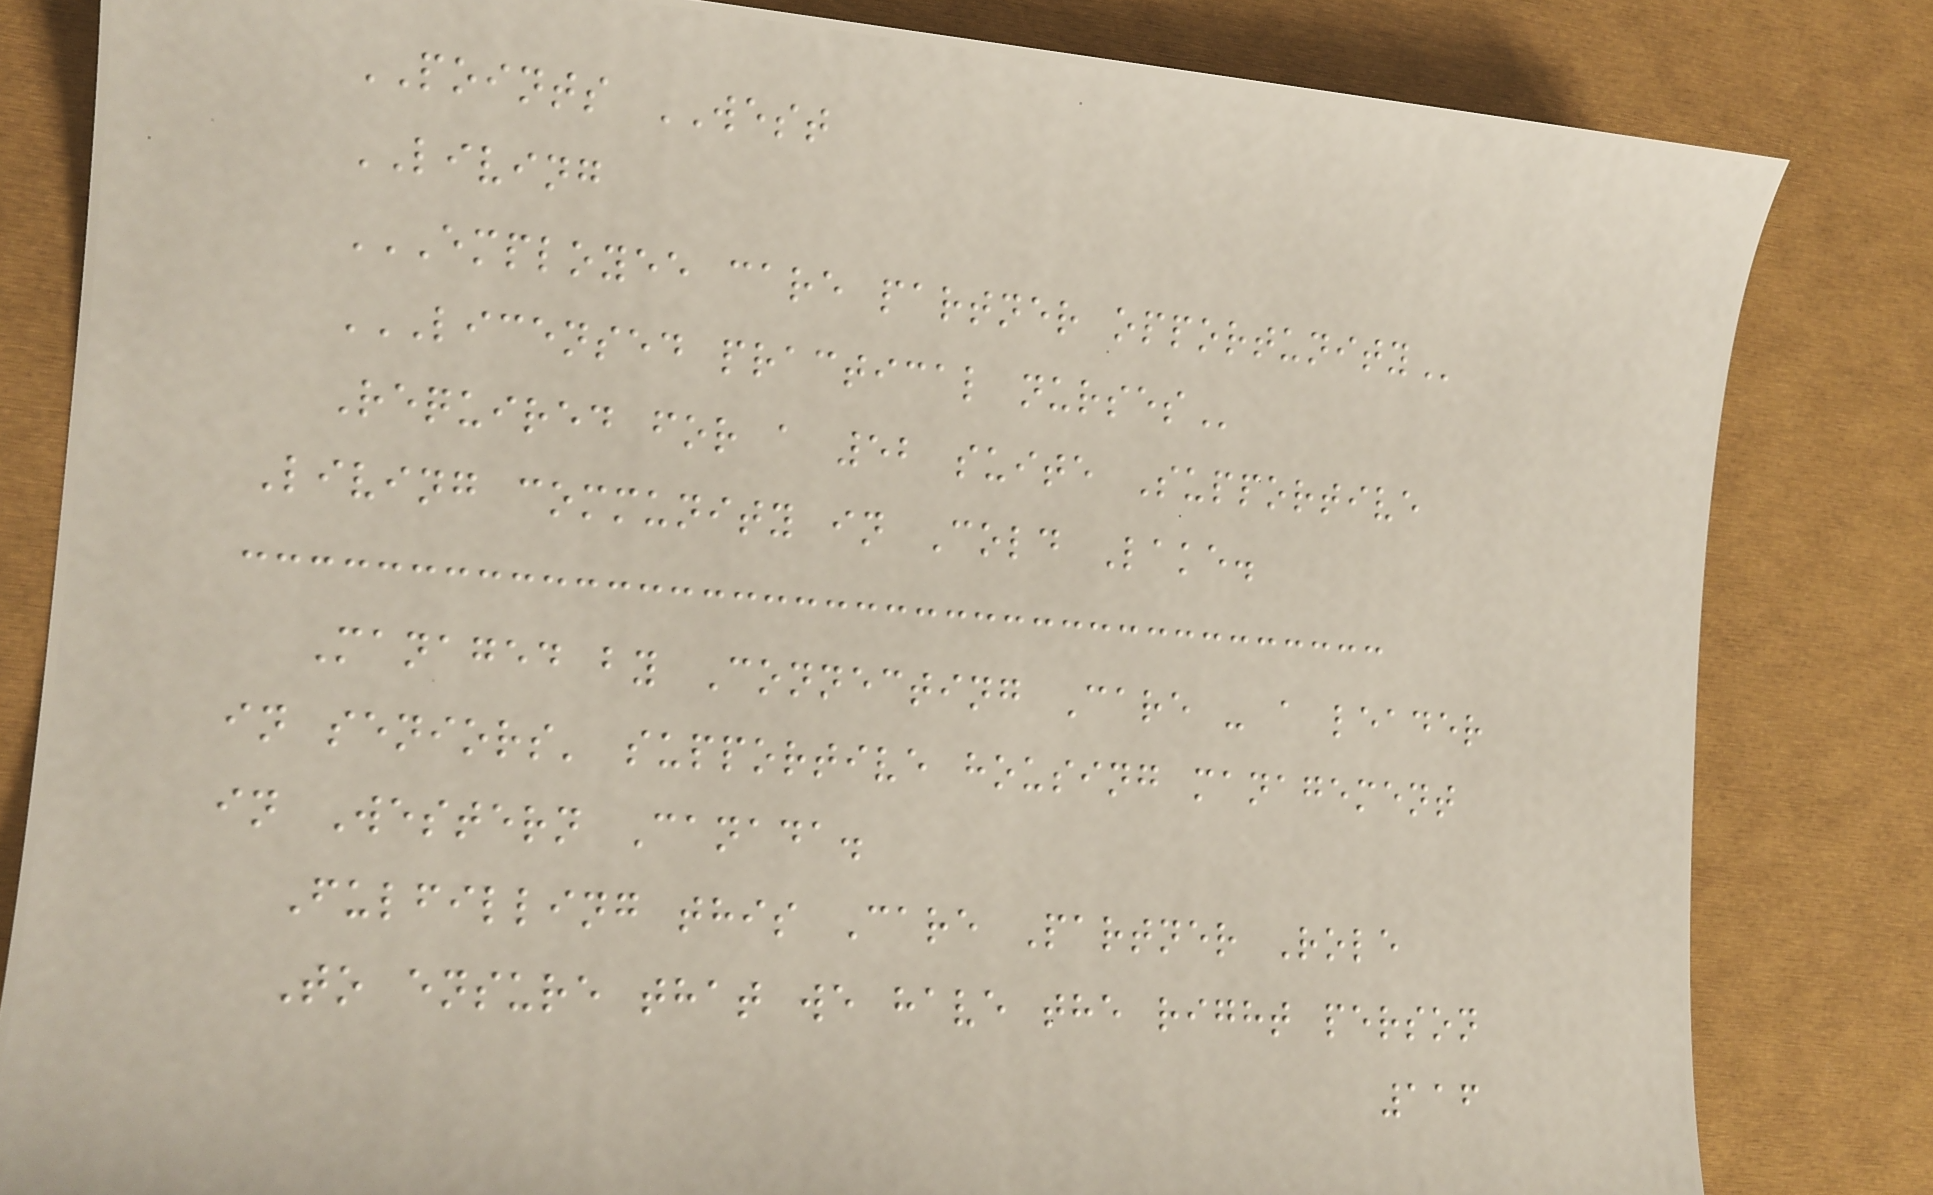POINTS WEST
LIVING
EMPLOYEE CARE PARTNER OPPORTUNITY
LICENSED PRACTICAL NURSES
Required for a 52 suite Supportive
Living community in Cold Lake.
Managed by Connecting Care - a leader
in seniors' supportive housing management
in Western Canada.
Fulfilling this Care Partner Role
To ensure that we have the right person
116
